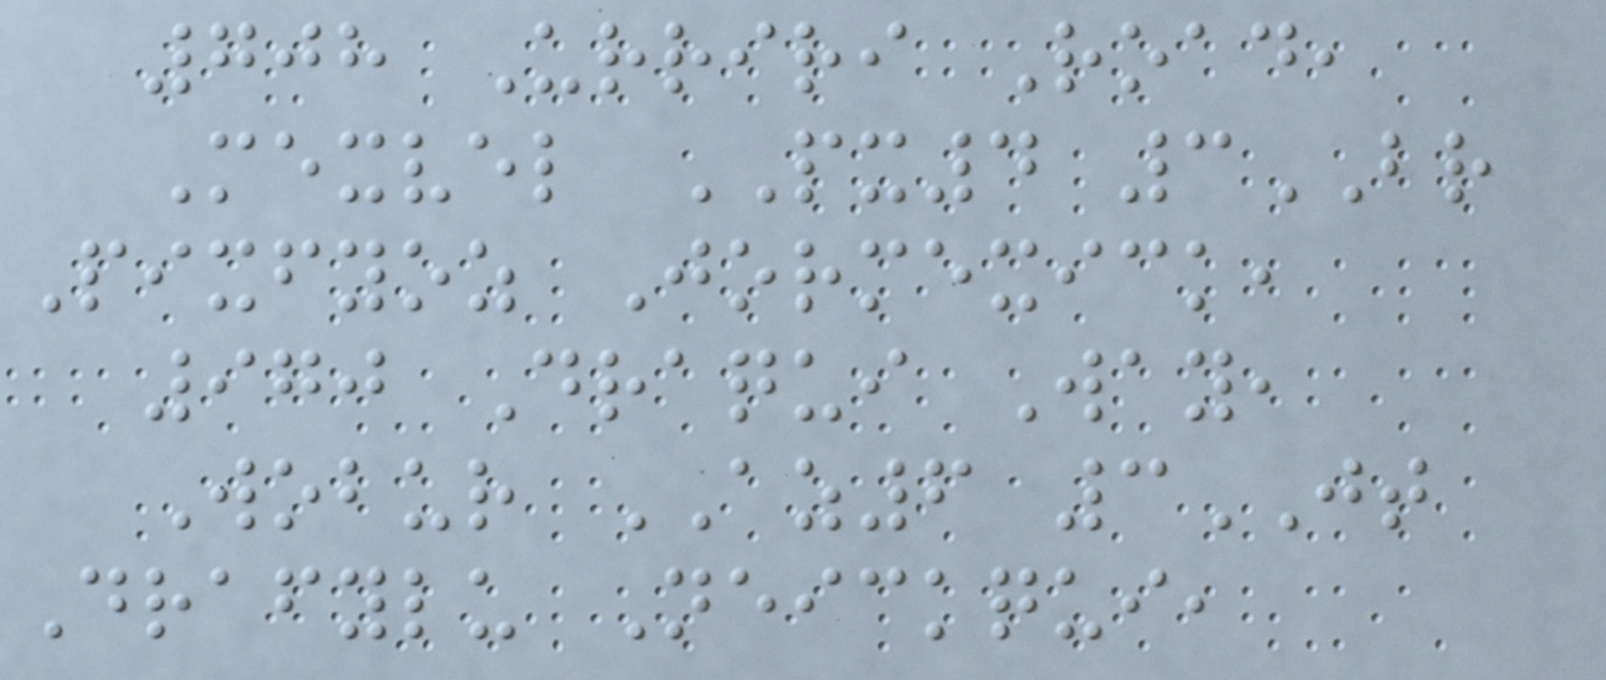708 Urriri Road,
Mexvel PX4 3BR
Pixfyoz Jormexick,
970 Draqui Way,
Wobur AZ6 3JT
Drafylu Neickqui,
